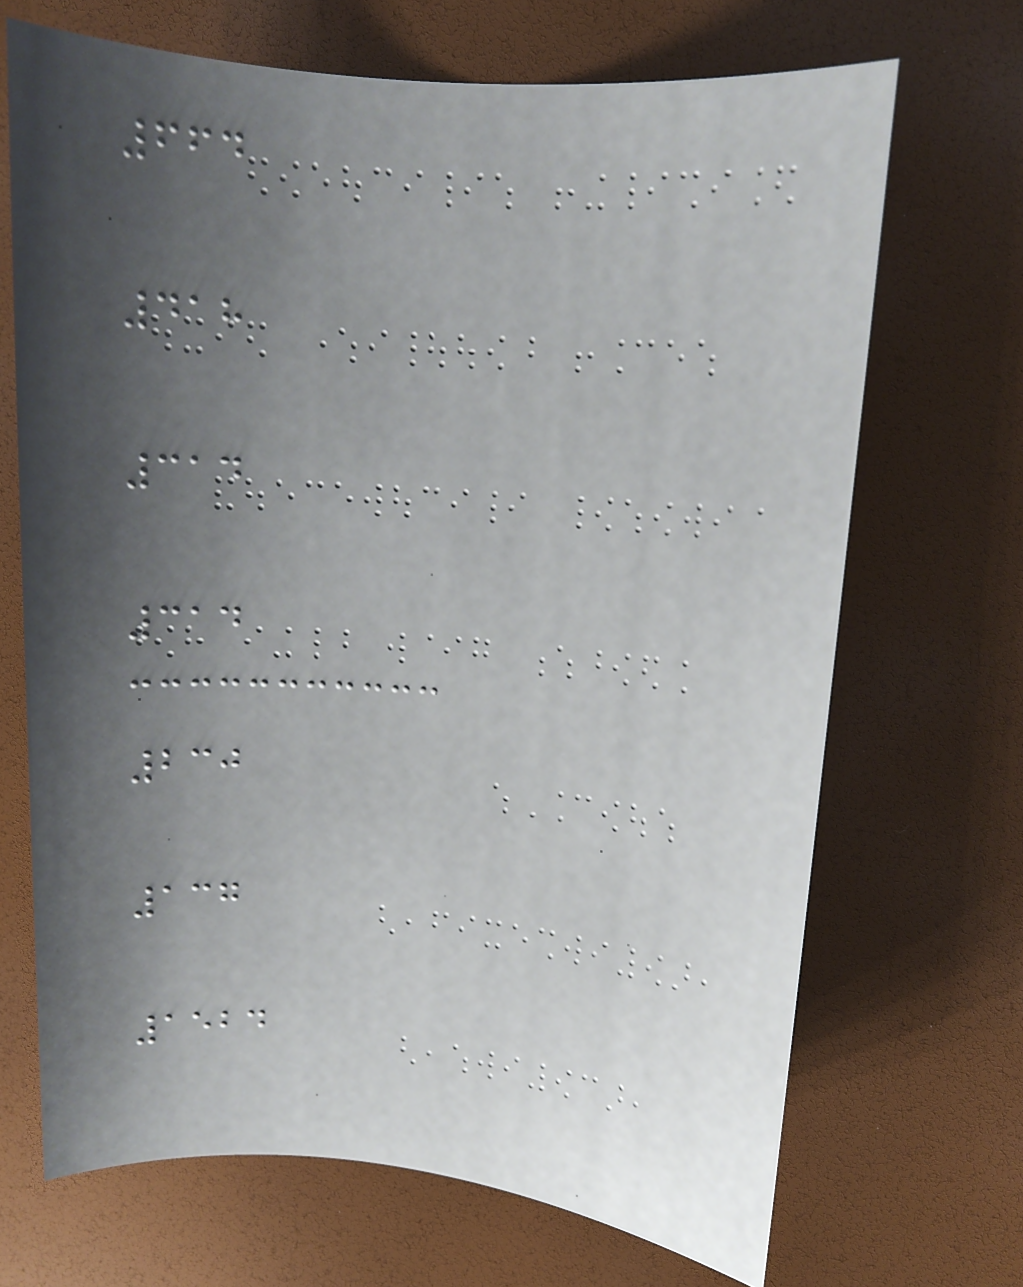664
418
314
314
230
137
1524
